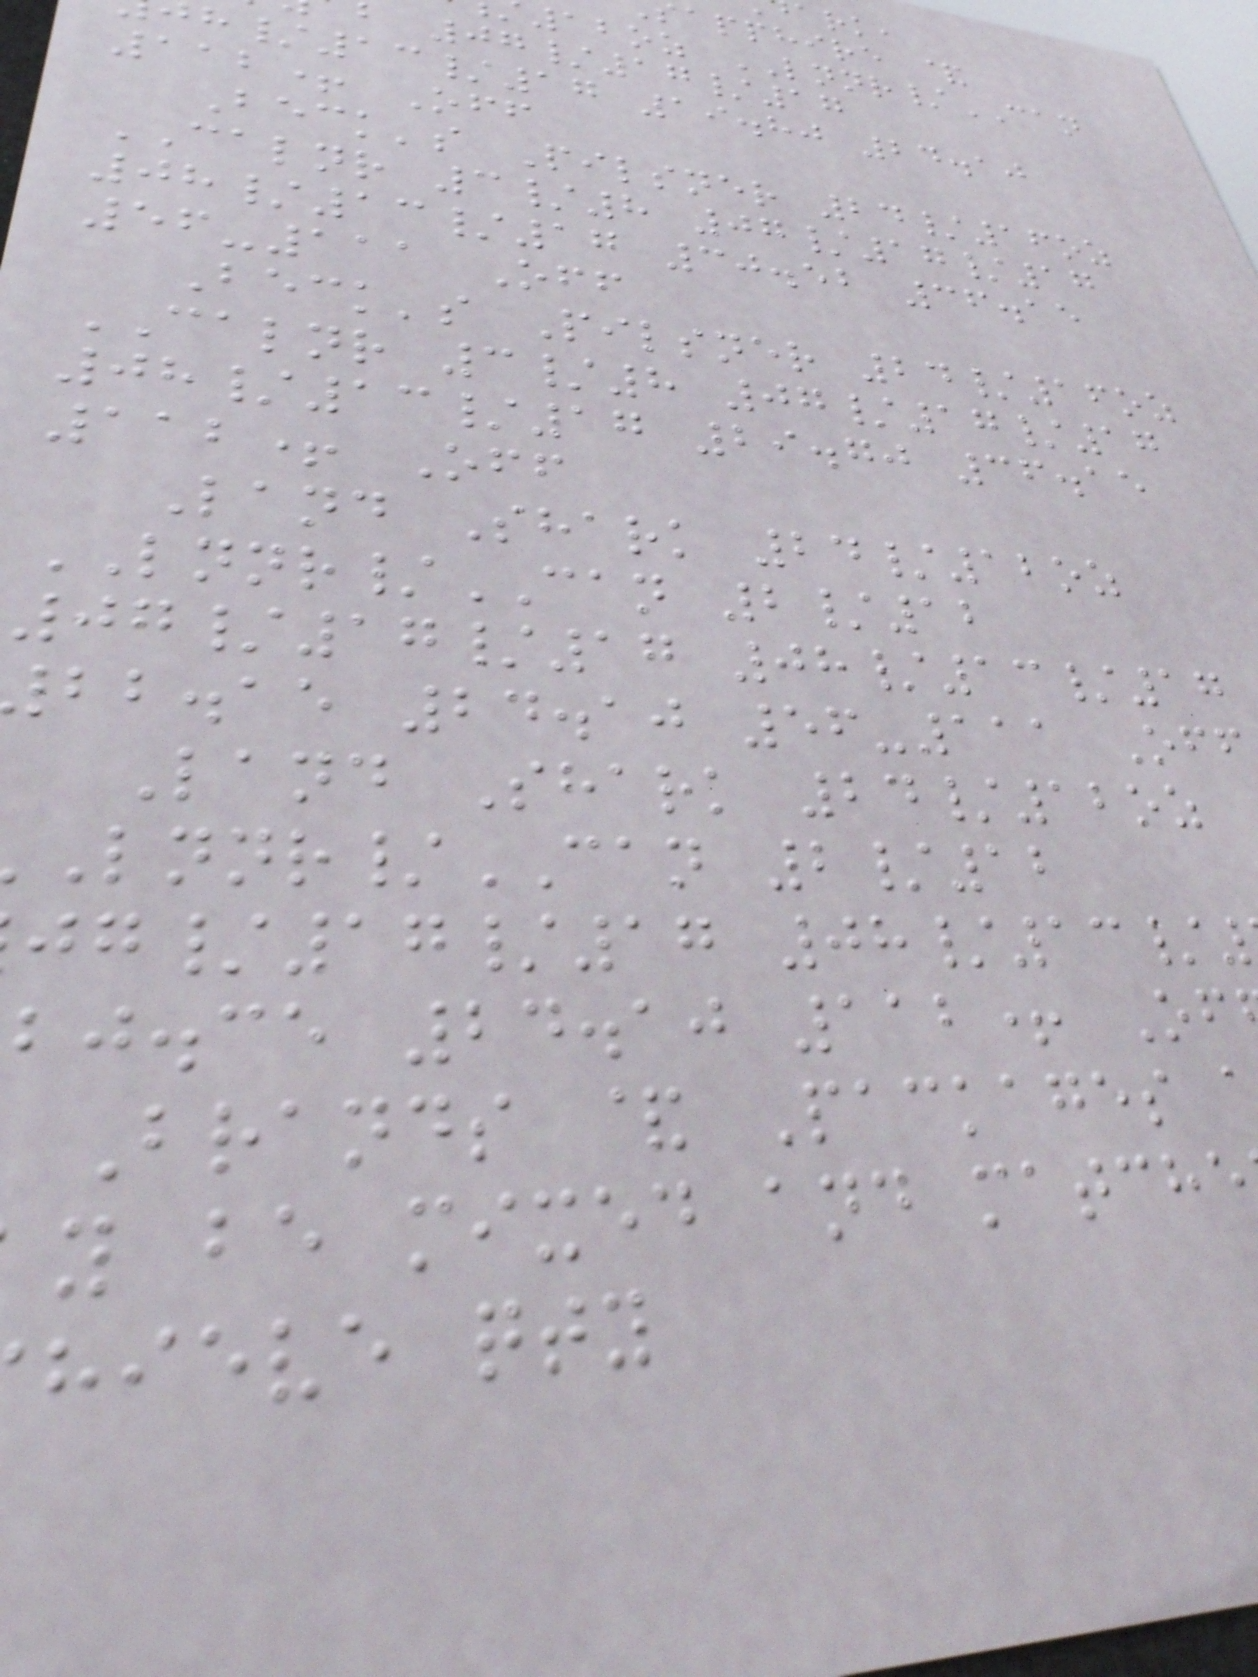apphire &
12oz LNNR/CAN
07/17/17
/13/17 19.80 24.10
112+ Off
Beck's Pilsner 24/16oz
CALNR 3/8 07/17/17
08/13/17 30.52 36.15
56-111 Off
Beck's Pilsner 24/16oz
CALNR 3/8 07/17/17
08/13/17 29.70 36.15
112+ Off
Land Shark 24/12oz
LNNR/CAN 2/12
07/17/17 08/13/17
bb.ae 24.10 56-111 Off
Land Shark 24/12oz
/CAN 2/12
/17/17 08/13/
bj.ce 24.10 112+ Of
Brands & Packages
y be mixed and matche
hieve qty
